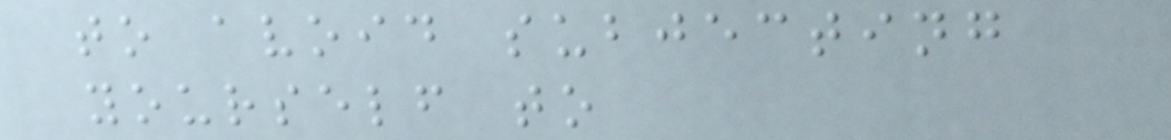to avoid subjecting
yourself to
